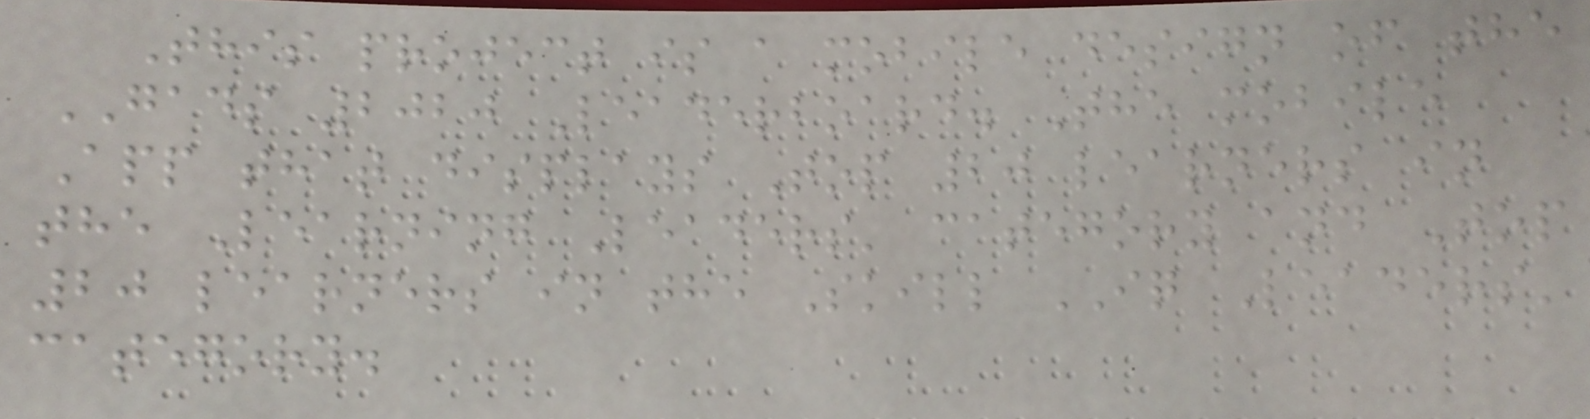This project is a mobile design of the
GADS 2020 Leaderboard. The mobile
App that displays Top 20 learners in
the Learning Leaders' category and Top
20 learners in the Skill IQ Leaders'
category.
